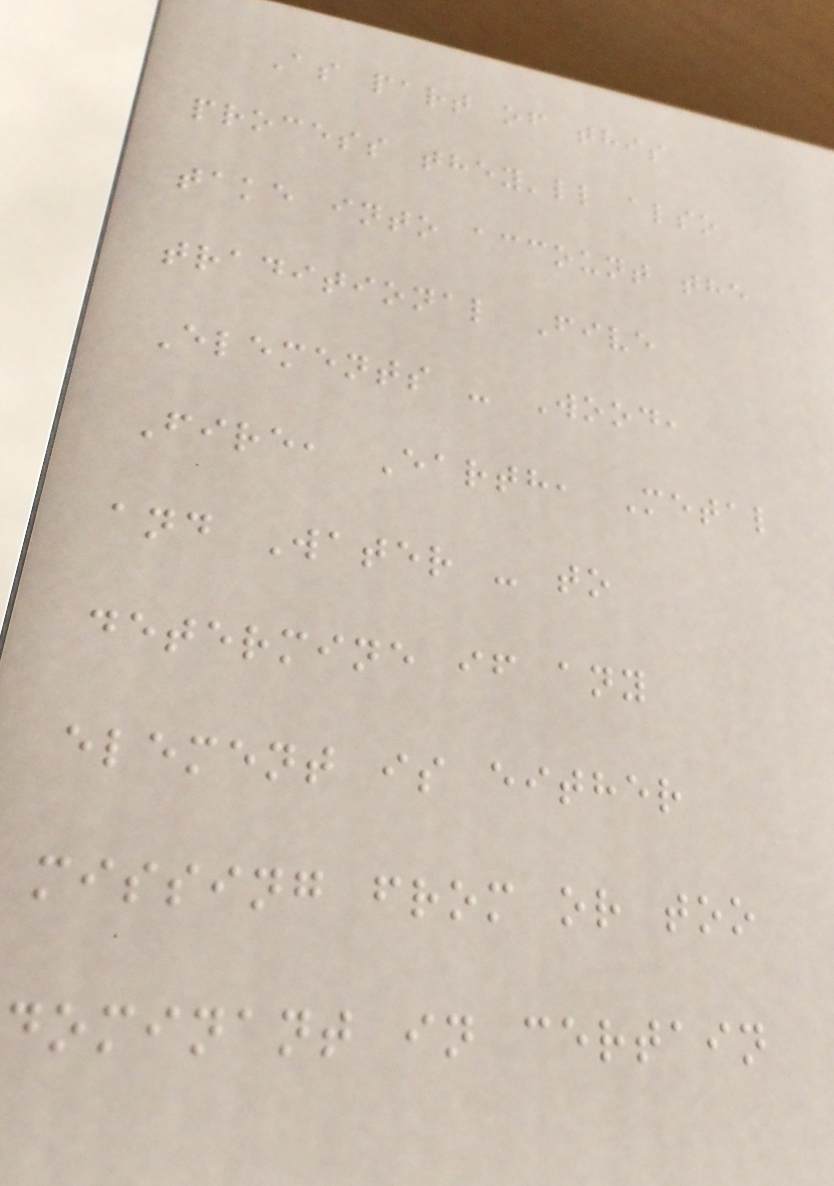As part of this
process they'll also
take into account the
traditional Five
Elements - Wood,
Fire, Earth, Metal
and Water - to
determine if any
element is either
missing from or too
dominant in certain
